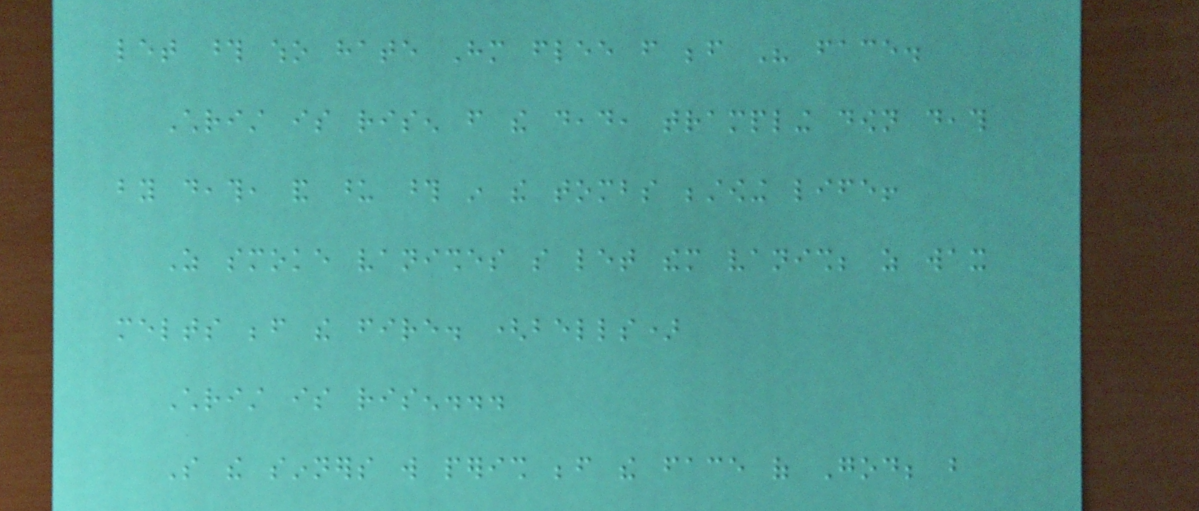let those who hate Him flee from before His face.
Christ is risen from the dead, trampling down death
by death, and upon those in the tombs bestowing life!
As smoke vanishes so let them vanish; as wax
melts before the fire. (bells)
Christ is risen...
So the sinners will perish before the face of God; but
